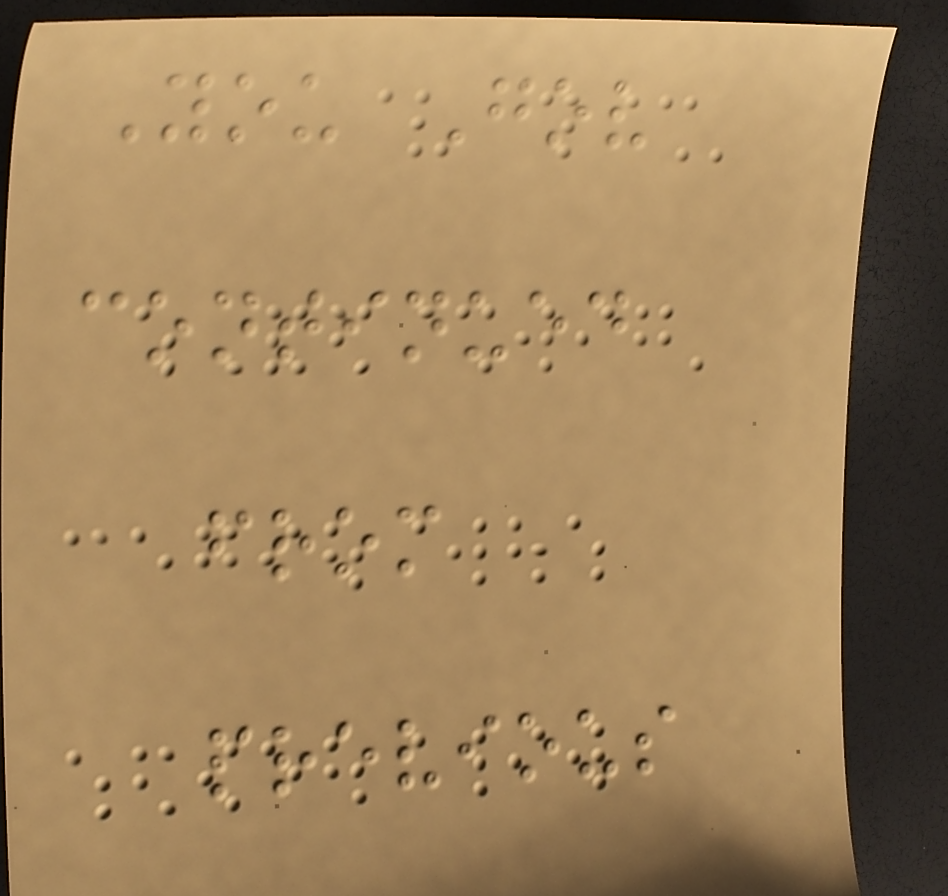You Gov
continued
from
previous
